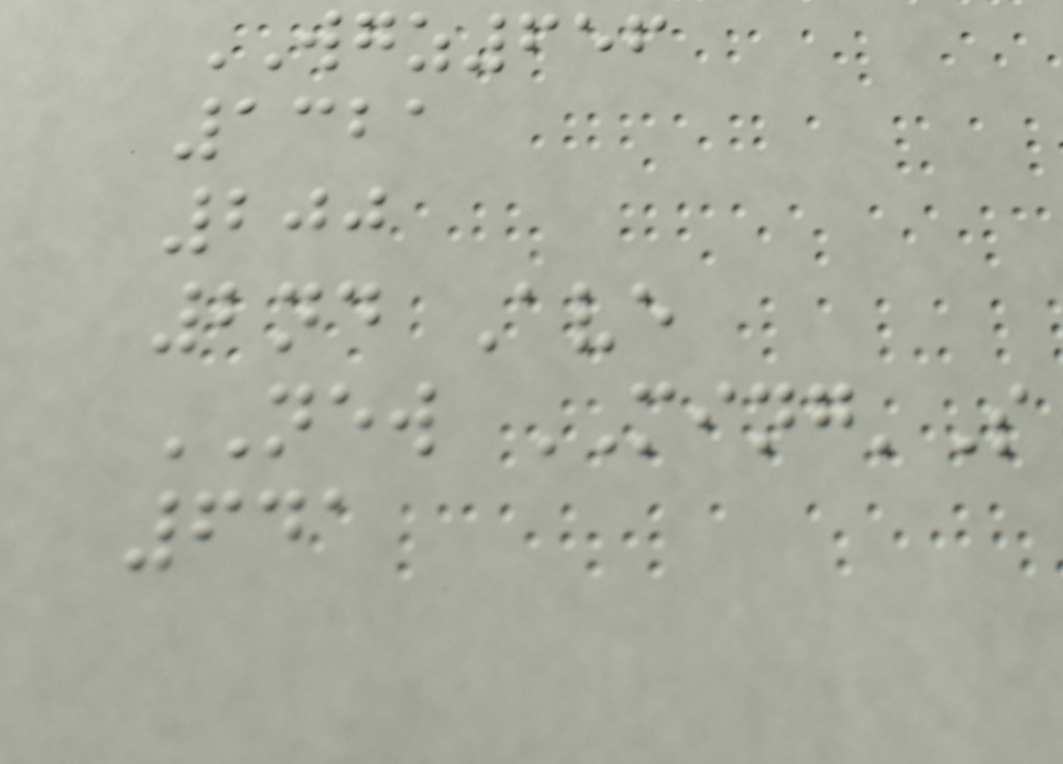WGZ656
1321
200
2nd Ave
NEW MING'S
641
